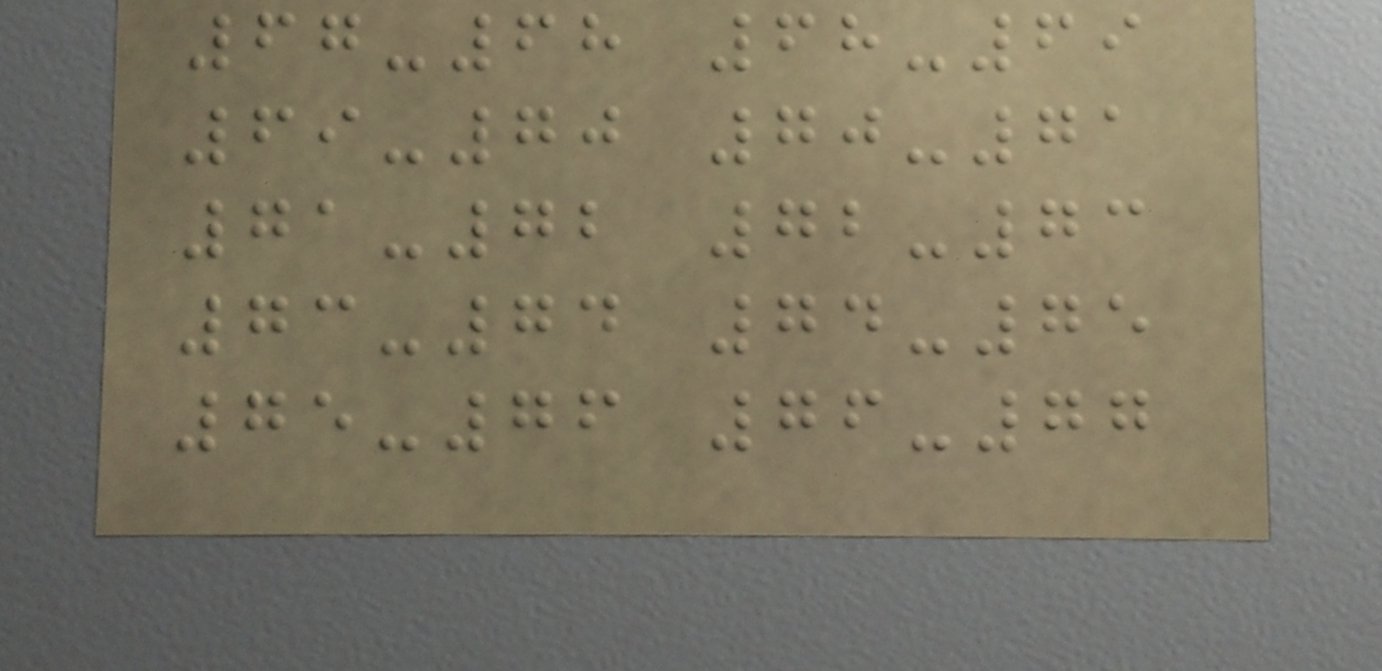67-68 68-69
69-70 70-71
71-72 72-73
73-74 74-75
75-76 76-77
